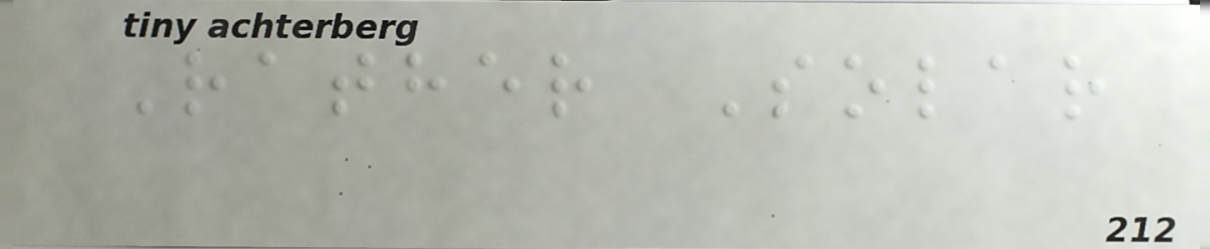Rather Solar
